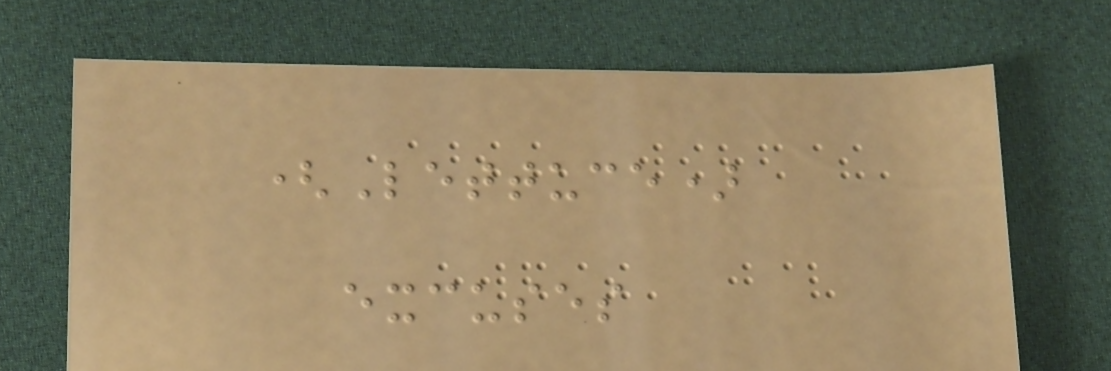(Lettuce)
excuses
